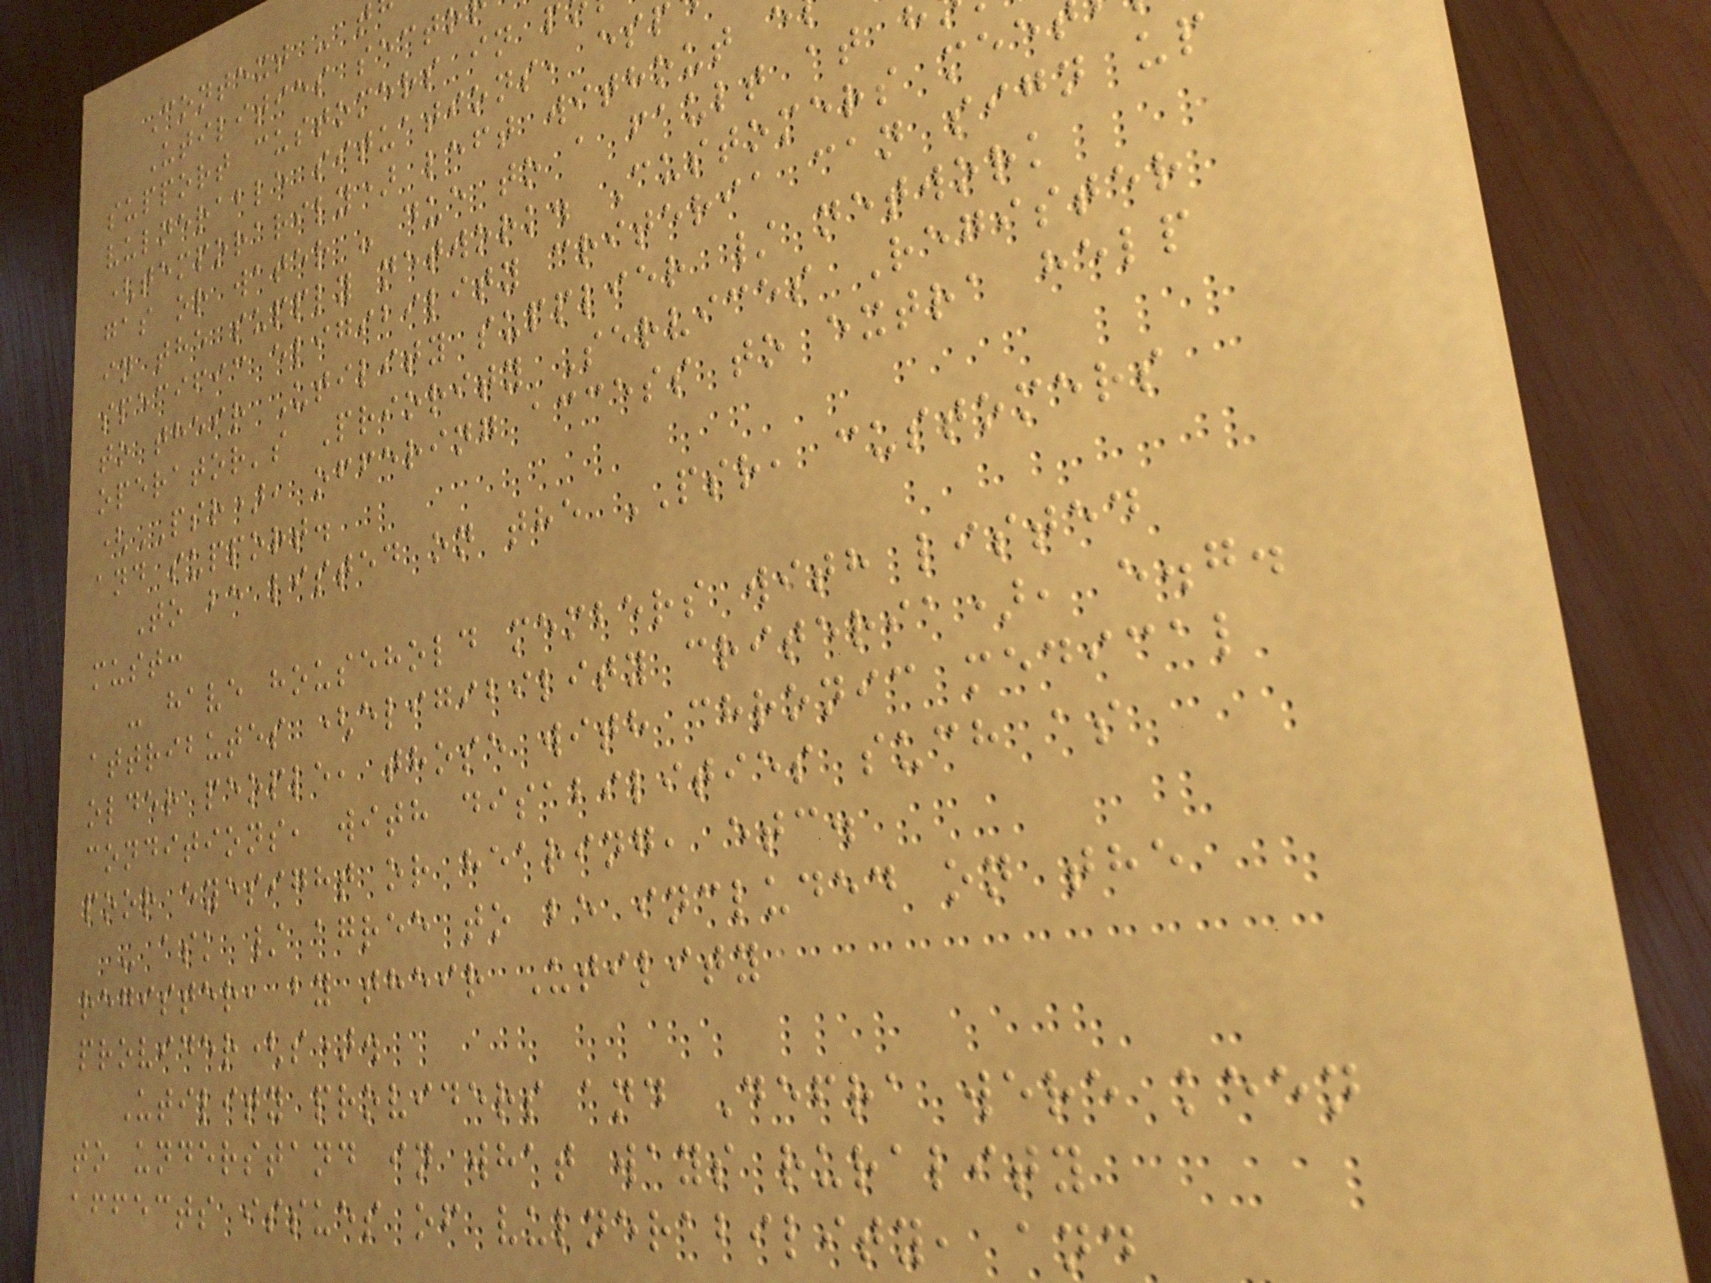Context - t
Utilities secto
support customers in p
vulnerable situations, esp
(temporarily) left without
gas or water - due to a fault at
in the supply network. Customers mee
specific eligibility criteria can sign up
to their Utility supplier / network
operator's Priority Services Register
(PSR), offering access to extra help
and support.
To be listed on the PSR, customers
must:
- have household members with listed
attributes (eligibility criteria), e.g.
older people, those with chronic medical
conditions, with disabilities such as
poor eyesight or hearing, etc.
- ask / agree to be included on the
register, by their Utility
provider(s).
Utility providers and Defra were keen
to understand in what ways rurality
affects issues of vulnerability, and
